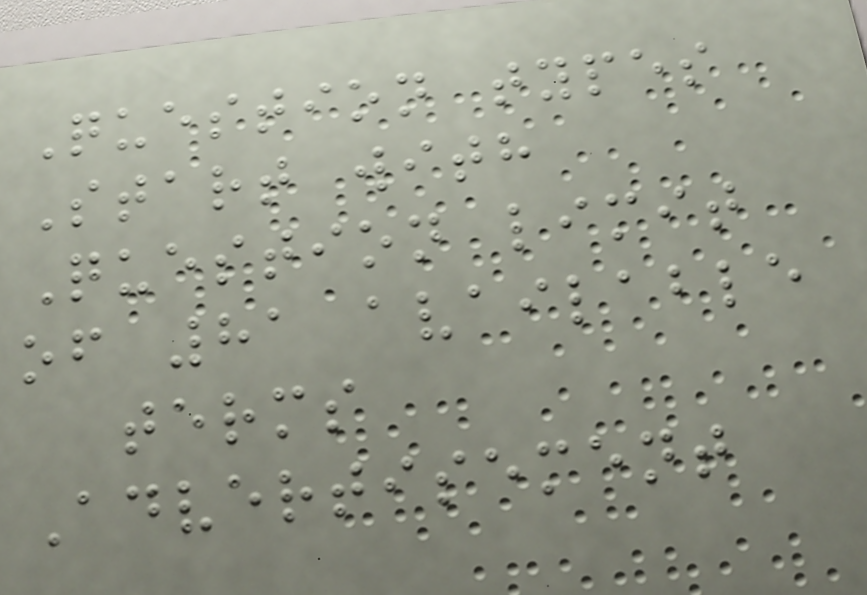Question types
Start with
Question limit
of 81 available
terms
Advertisement
